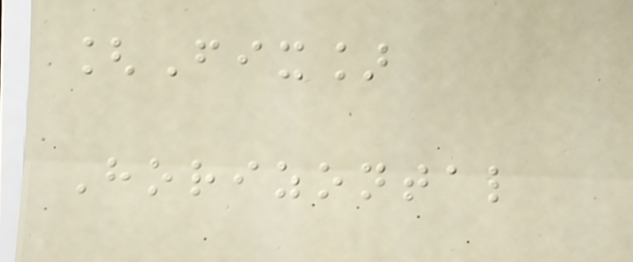[Fix]
Horizontal
